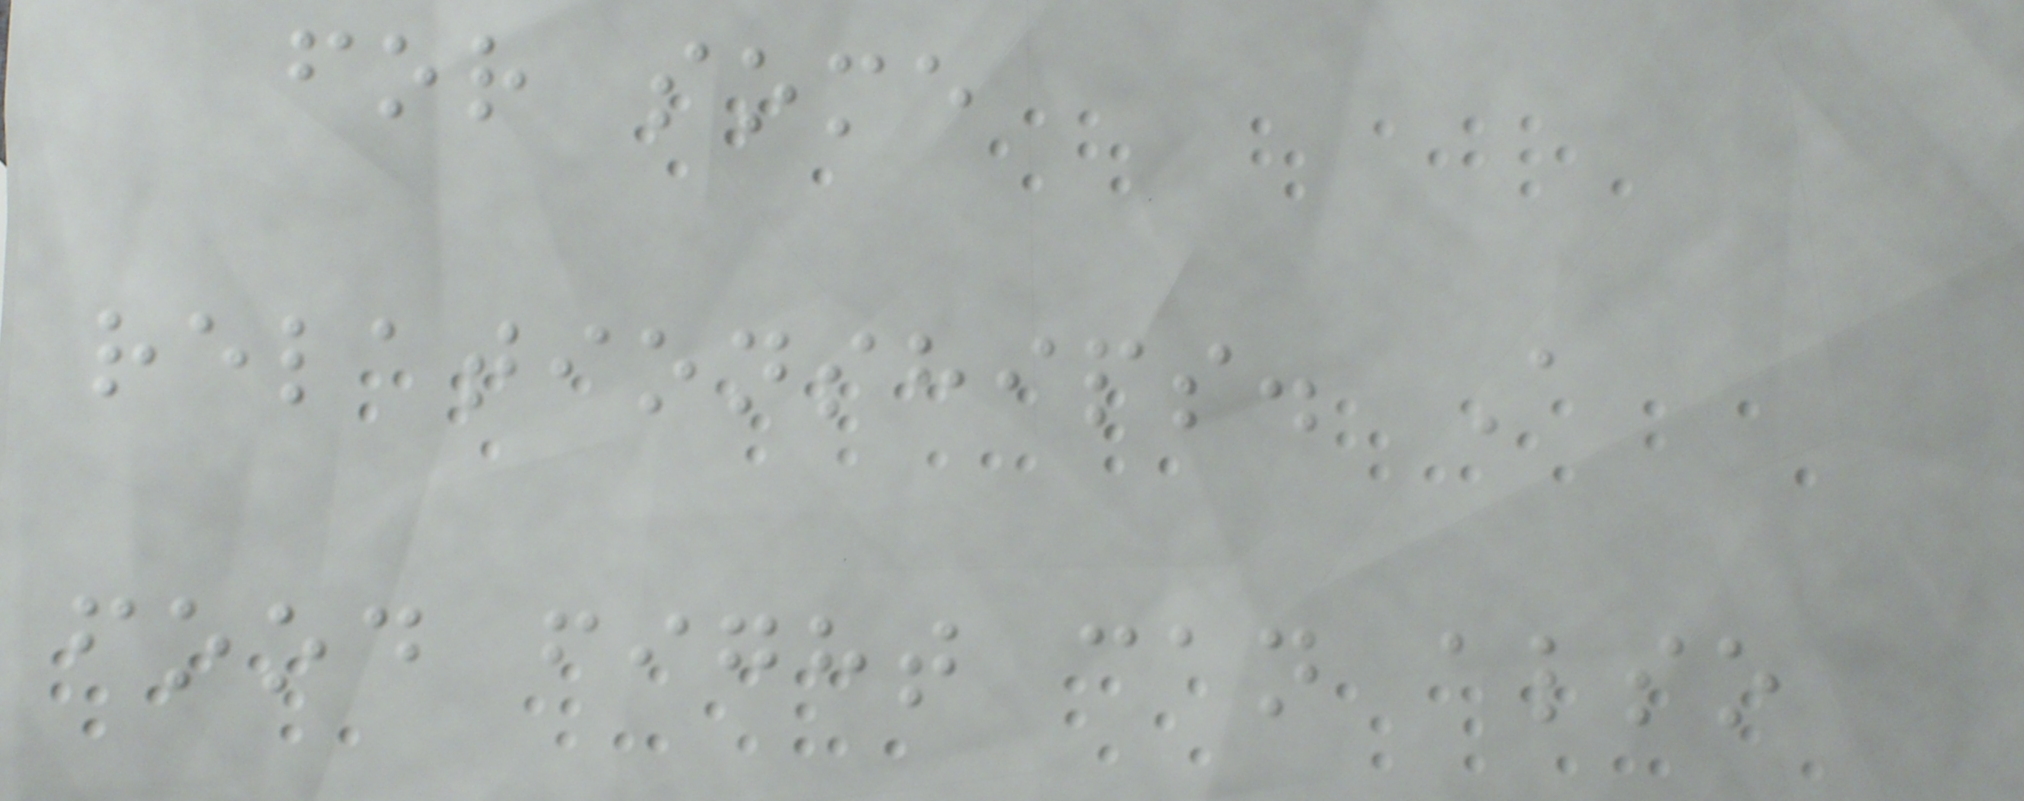for some
relationships. A
food fight can also
